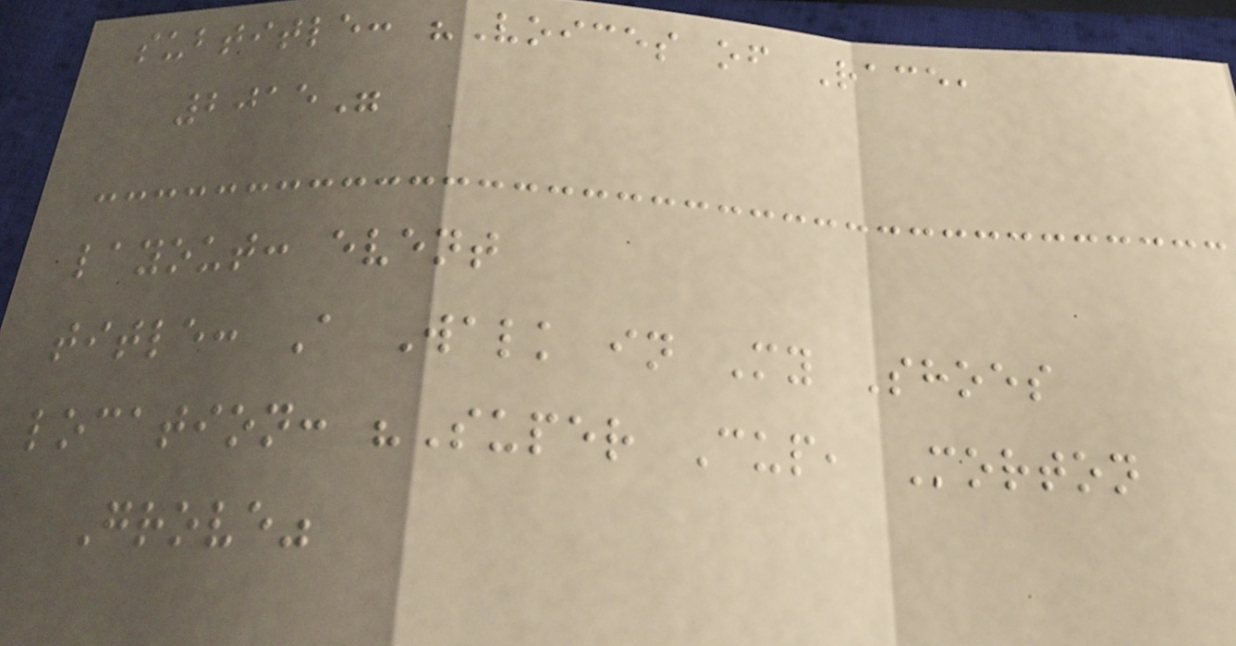subtitle: "Voices of Race,
2015"
layout: event
title: A Walk in My Shoes
location: "Super Cup, Morton
Grove"
